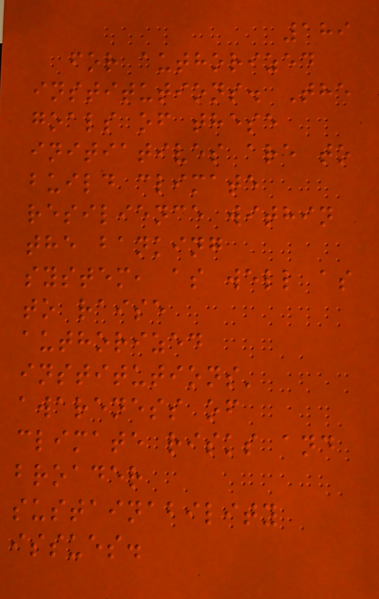189
for authorized
institutions. The
goals of these
initiatives are to
build climate
resilience within
the banking
system, as well as
to raise
authorized
institutions'
awareness of
climate risks and
broader
sustainability
issues.
